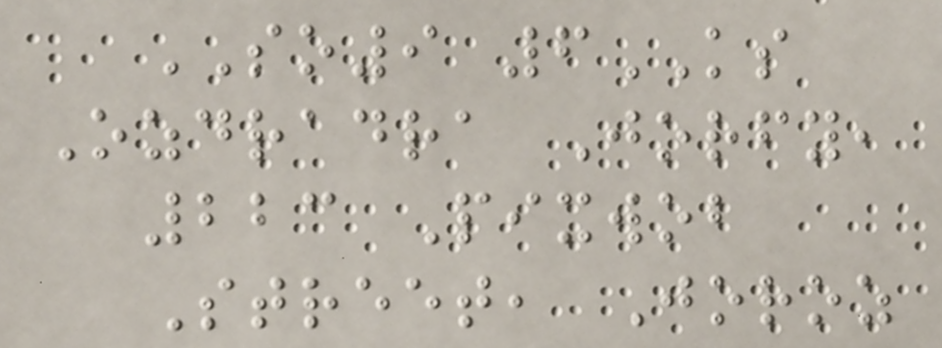SO9 6KS
Ozdradra Jorfy,
223 Pixwob
Street, Joroz
